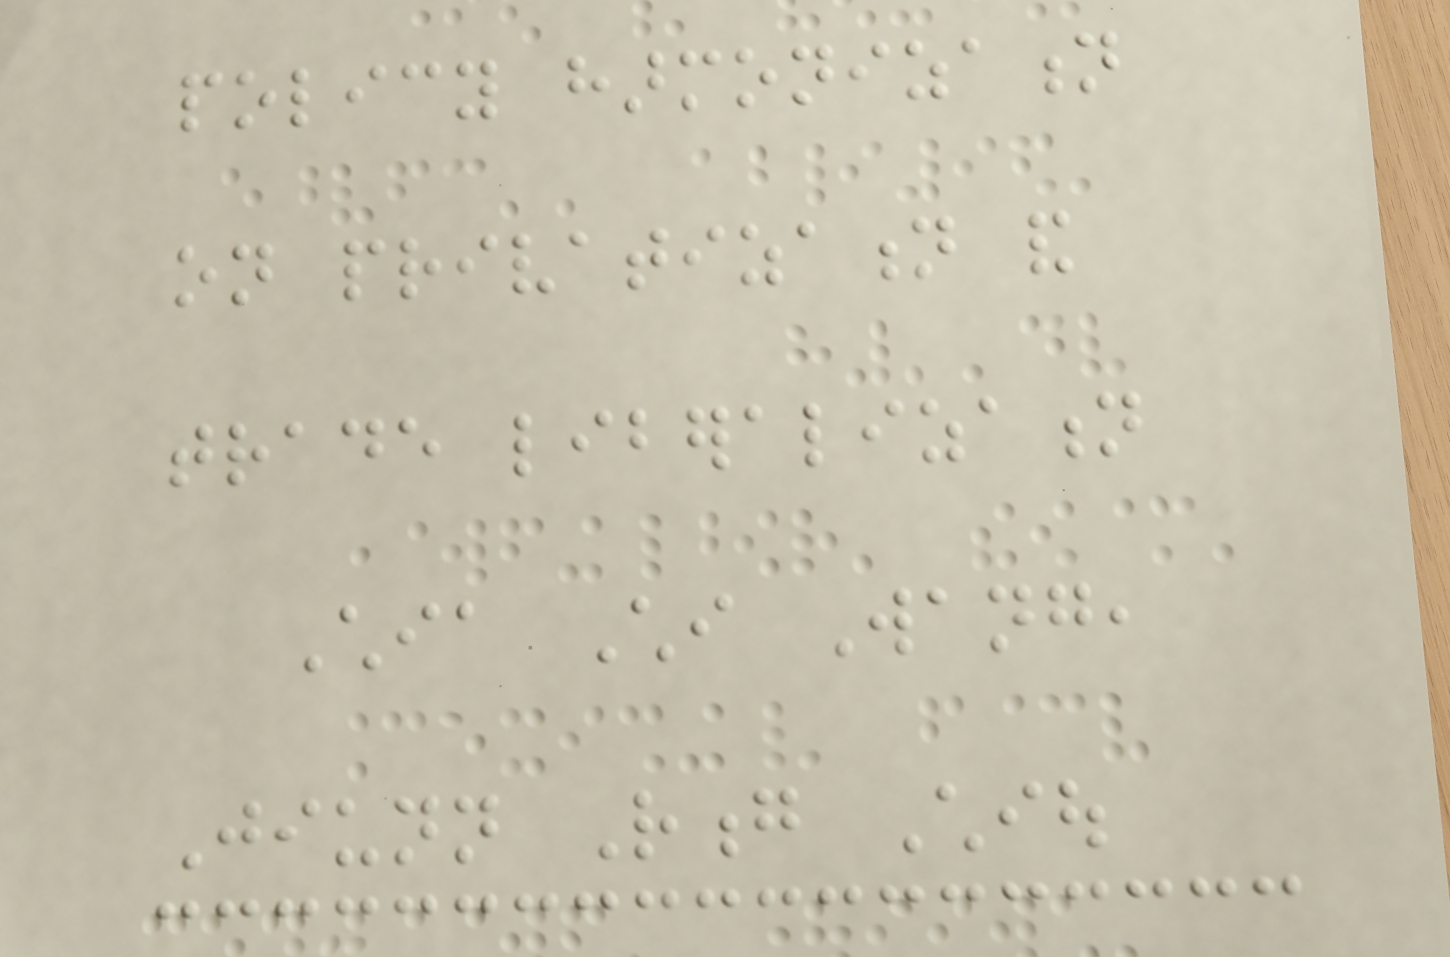policy harmonization
on privatization and
trade liberalization
Chia Chi Wang,
Jiunn Rong Chiou
